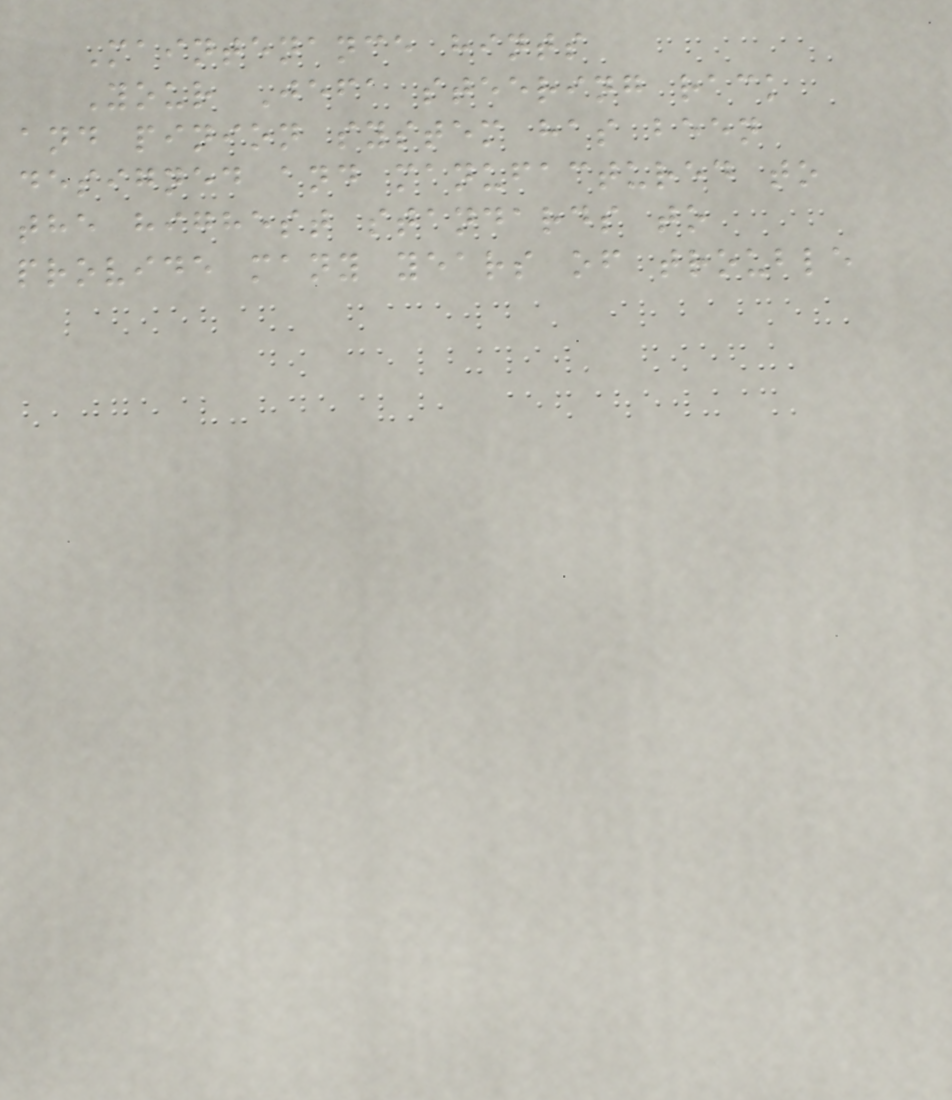Maintenance hints
Your Jefa steering rack
and pinion system has been
designed and manufactured to
the highest standards to
provide many years of trouble
